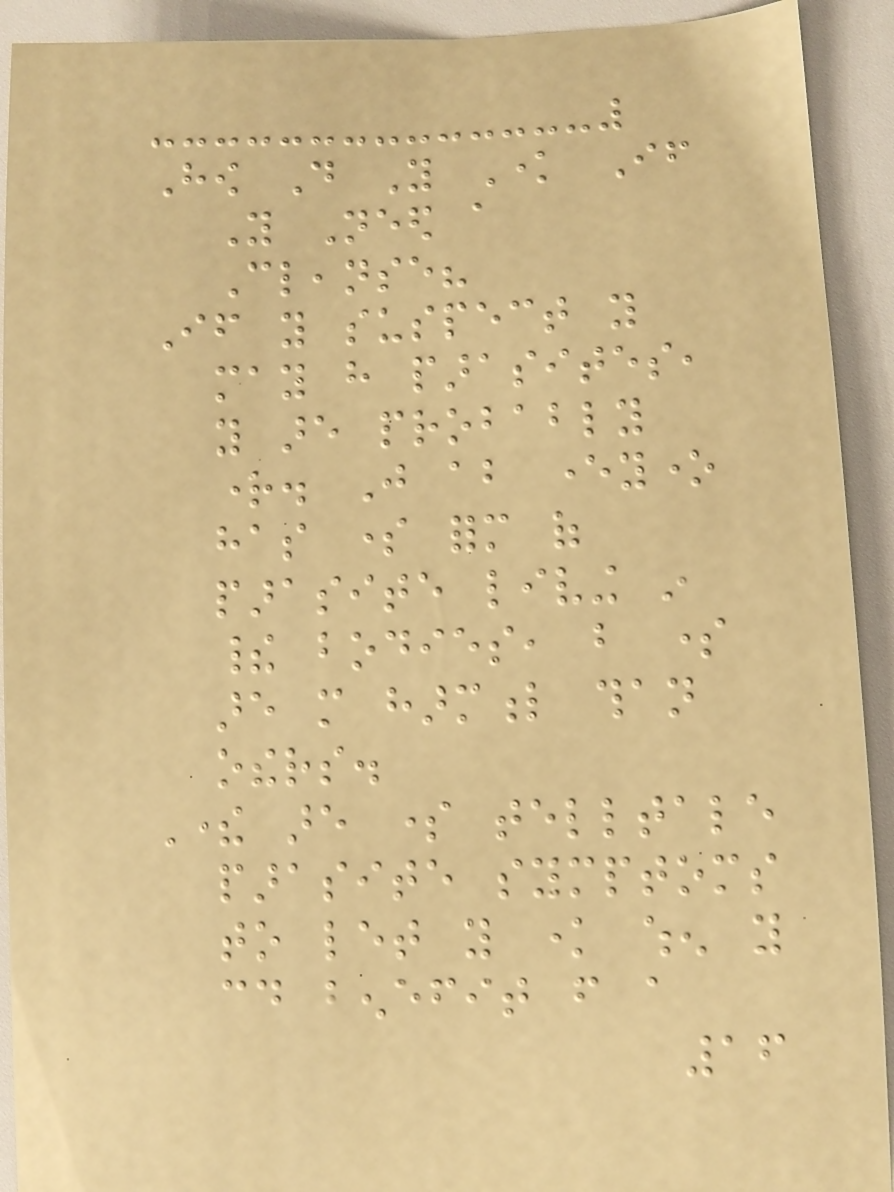How Do You Know If
You Need a
Cleanse?
If you suspect you
may have parasites,
you are probably
right. Just about everyone
has some form of
parasite living in
their bodies, but some
are more harmful than
others.
There are some telltale
parasite symptoms
to let you know when you
could benefit from a
16
